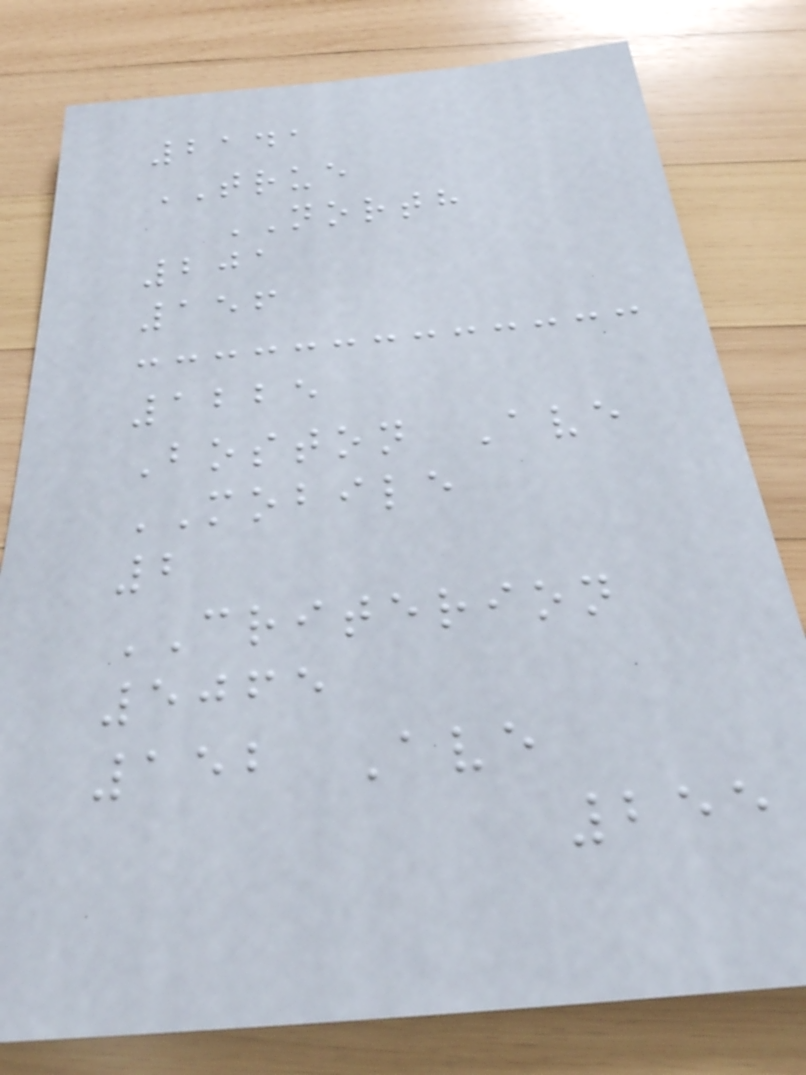2141
TRUE
NORTH
201
156
1225
Boston Ave
MOBILE
2
CRITERION
5065
152 Ave
255
